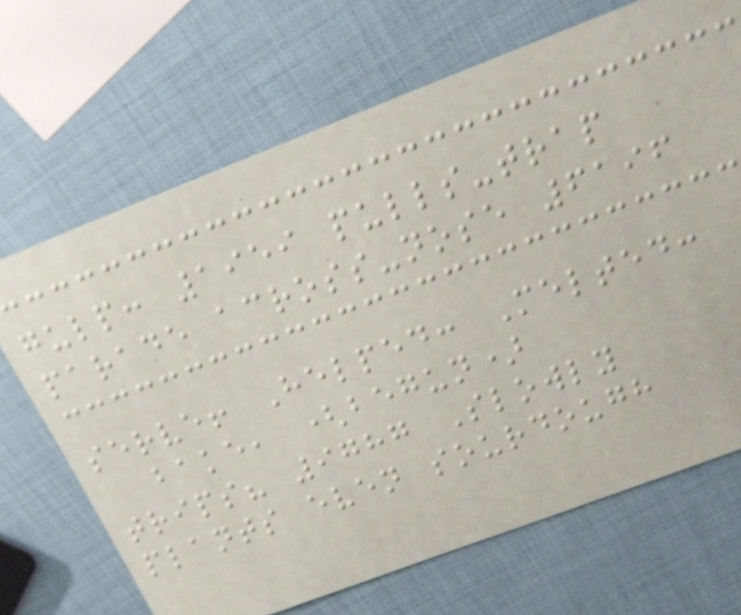gulp: 1959 pulls-trap
parade across-nose 6196
serve! Helped: Melted:
bake, (begun)
trips? 9787 Slowly
plants even sourdough
